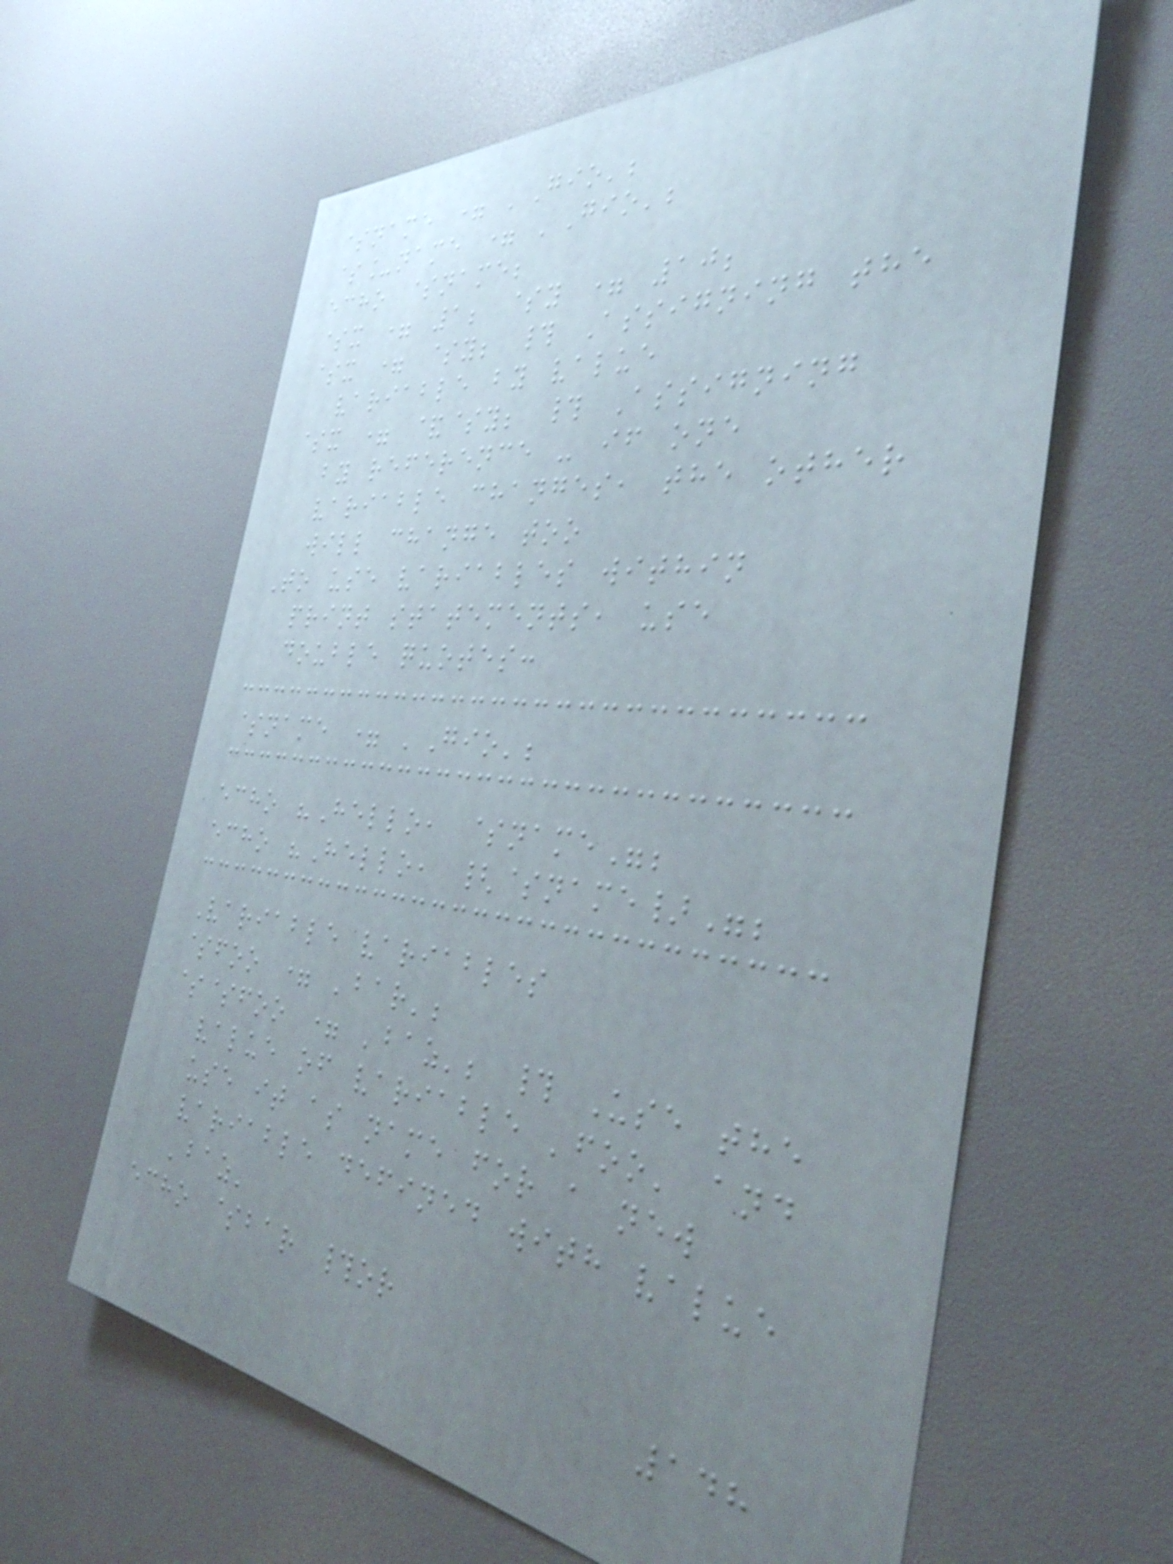$name = 'Gio';
$_name = 'Gio';
echo $name;
$x = 1; $y = 10;
$x = $y; # Assigning the
variable by value
$x = &$y; # Assigning
by reference - if one
variable changes, the other
will change too
To use variables within
print statements, use
double quotes:
$name = 'Gio';
echo "Hello, $name";
echo "Hello, {$name}";
Variable variables
$foo = 'bar';
$$foo = 'baz'; # Use the
value of variable 'foo' and
use it as name for a new
variable defined with value
'baz'
echo $bar #or
148
